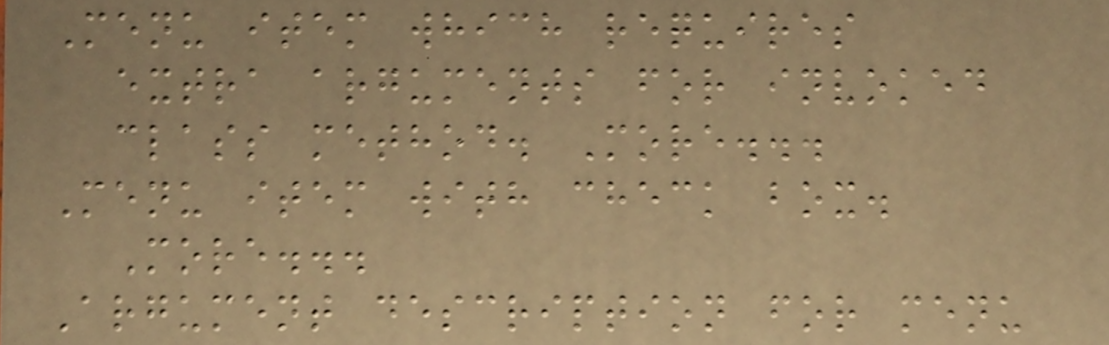Menu item which requires
extra arguments for invoked
class method. More...
Menu item with check box.
More...
Argument description for menu
